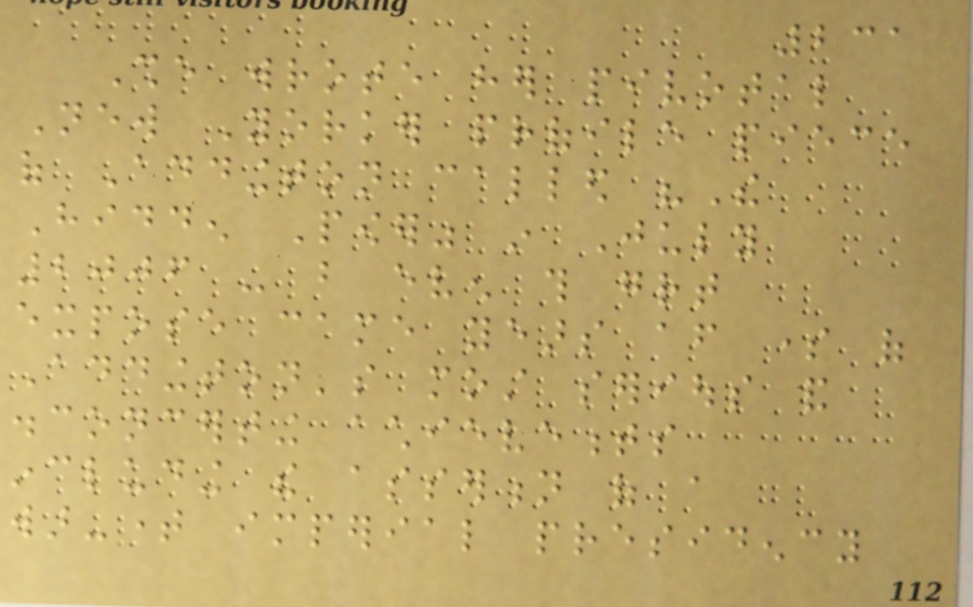231
She wrote her pivotal
New Yorker profile piece
of Addington called "The
Hidden Power" in July
2006 - but even this great
expose came years after some of
Addington's most serious and
disconcerting achievements
including the assertion of a
war-time imperial presidency
